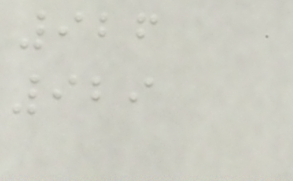926
929
